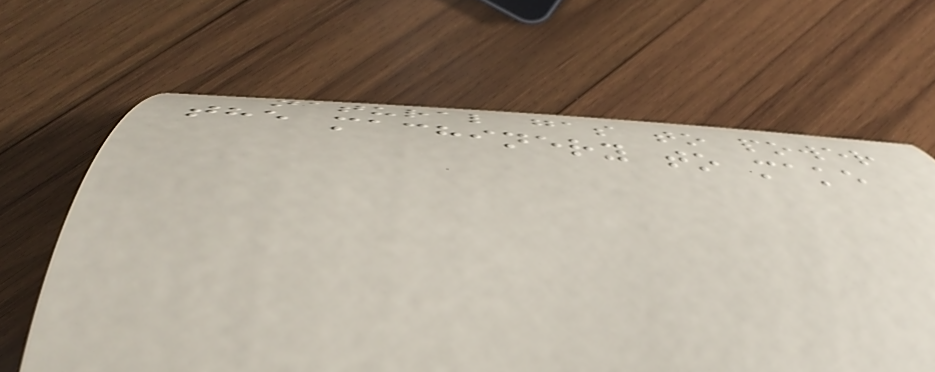natural gas to power
the machinery to make
